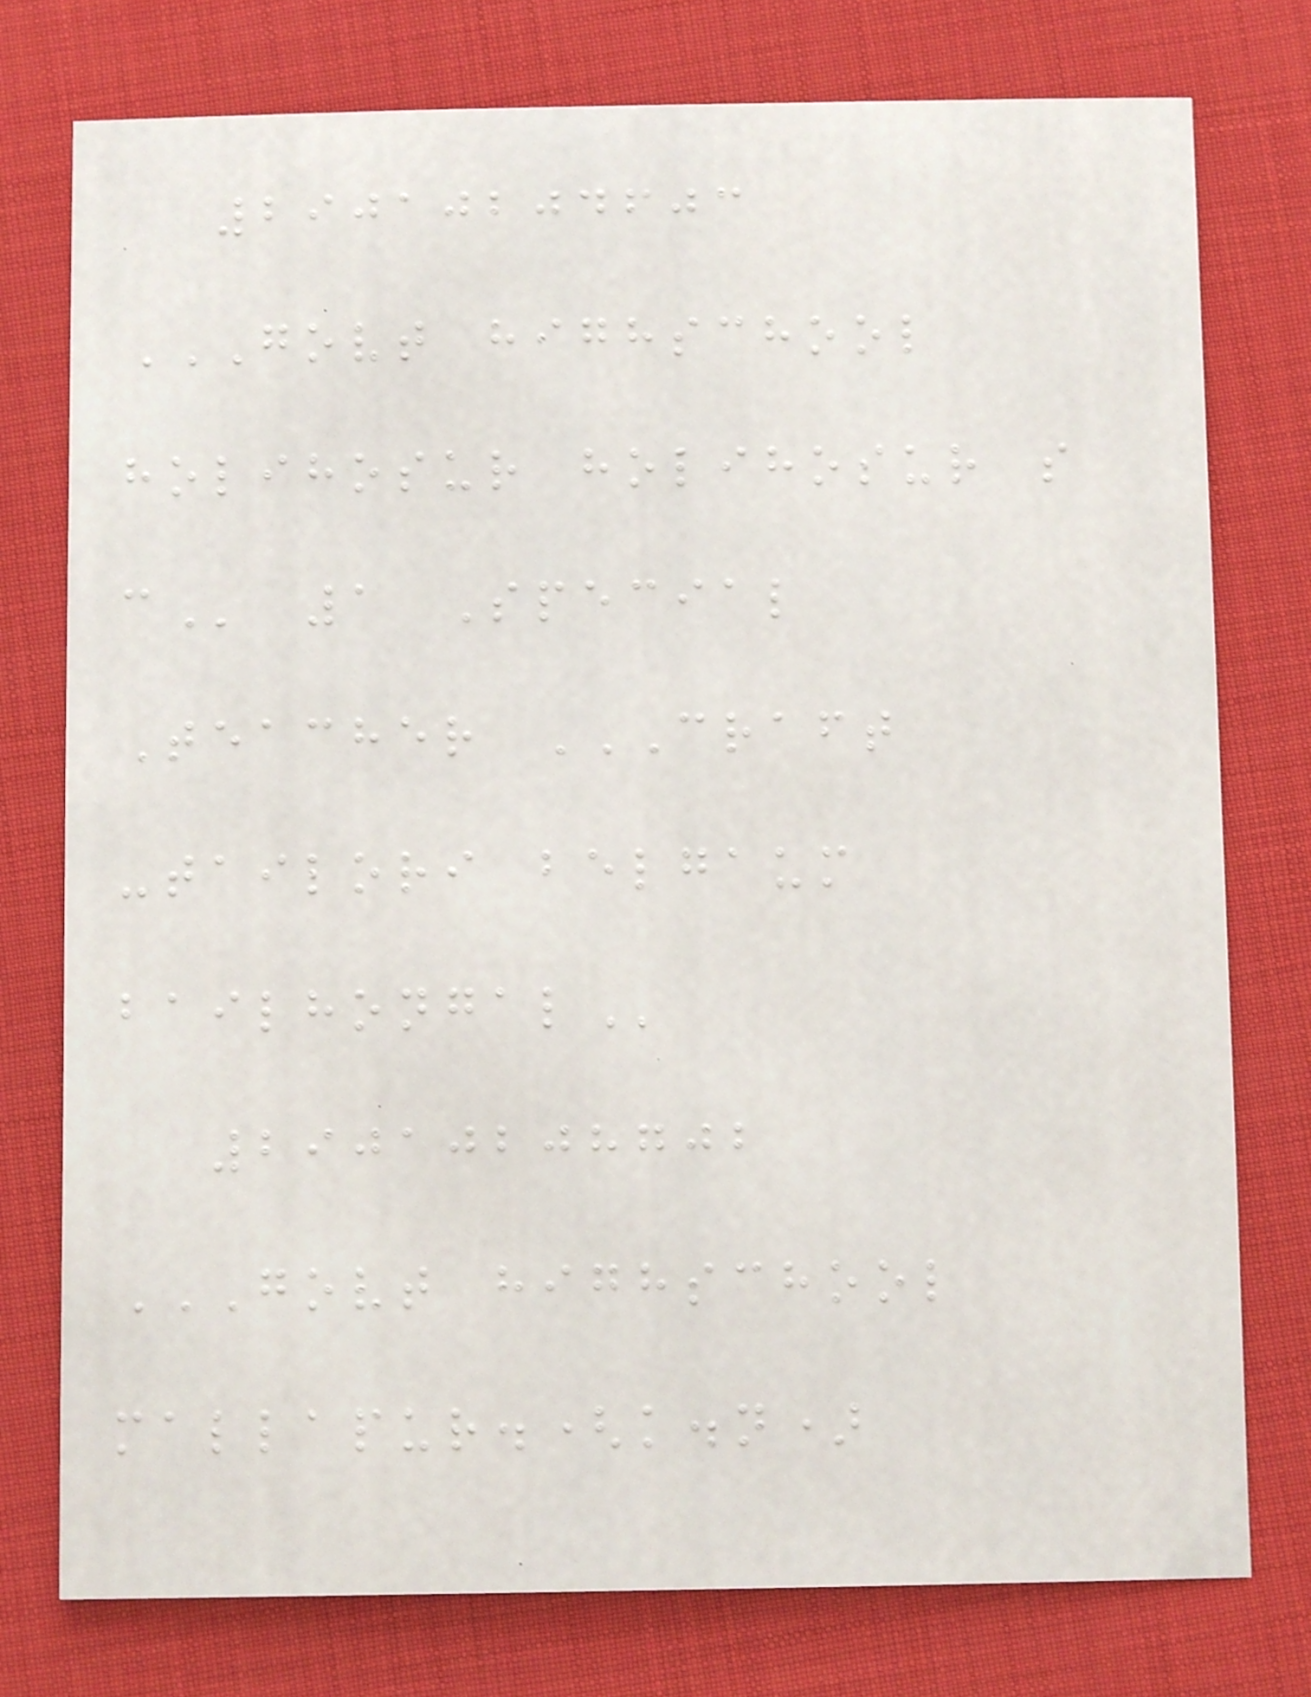29010204603
GOVT HIGHSCHOOL
HOLIHOSUR HOLIHOSUR S
C 1 Special
Teacher CRAFT
-TAILORI BELGAUM
BAILHONGAL
29010208702
GOVT HIGHSCHOOL
MALLAPUR.(K.N)
